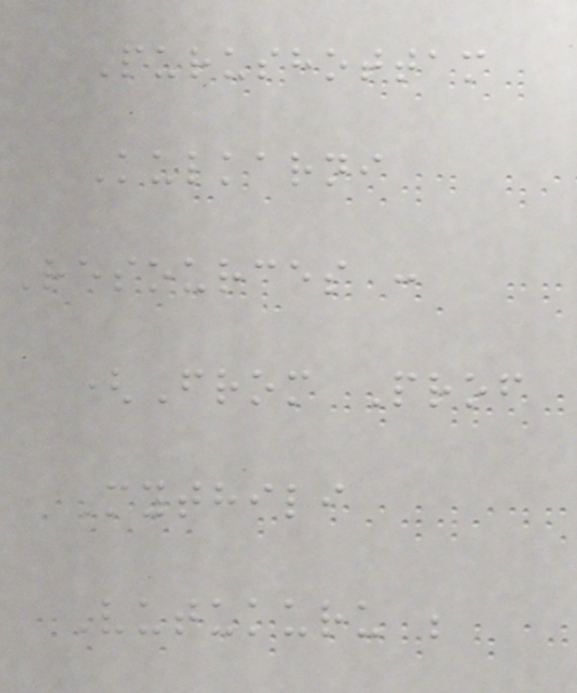Purushottam
Kulkarni
Resources :
(From Prof
Mythili
Vutukuru ;
